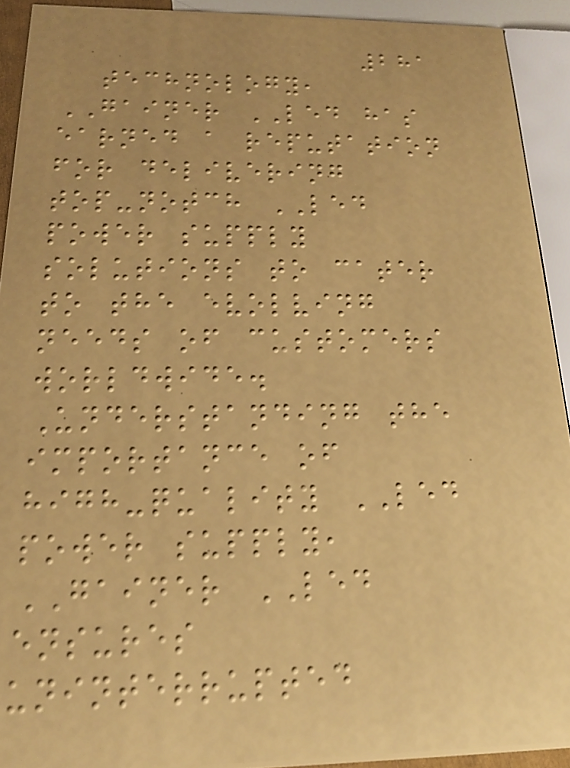281
technology,
GAINER LED has
earned a reputation
for delivering
top-notch LED
power supply
solutions to cater
to the evolving
needs of customers
worldwide.
Understanding the
importance of
high-quality LED
power supply,
GAINER LED
ensures
uninterrupted
